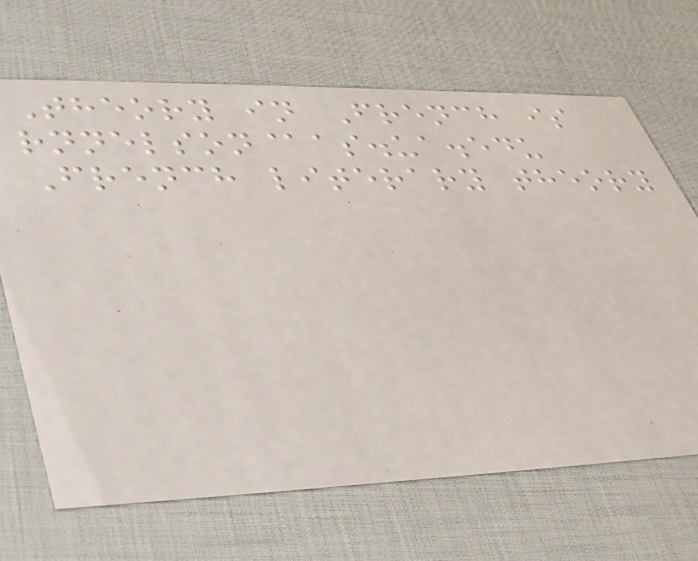Theory in French is
rnnelson@as.ua.edu
French literary theory
